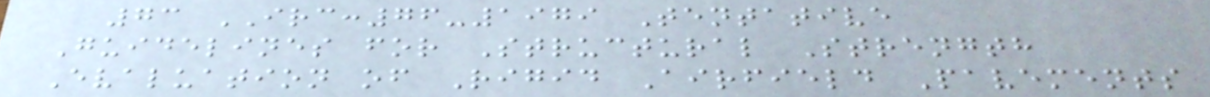73 IRC:76-1979 Tentative
Guidelines for Structural Strength
Evaluation of Rigid Airfield Pavements
